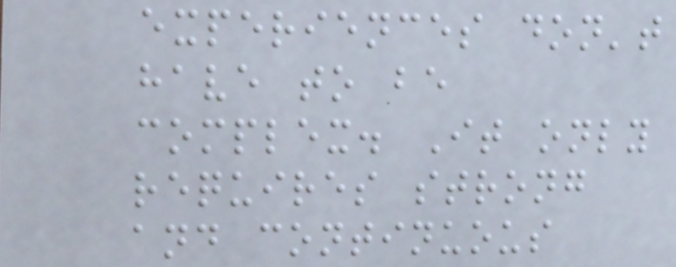experiences don't
have to be
complex. It only
requires strong
and continuous
